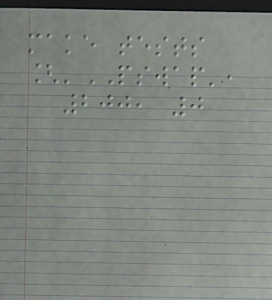make tests
['PSWAP',
200, 0
